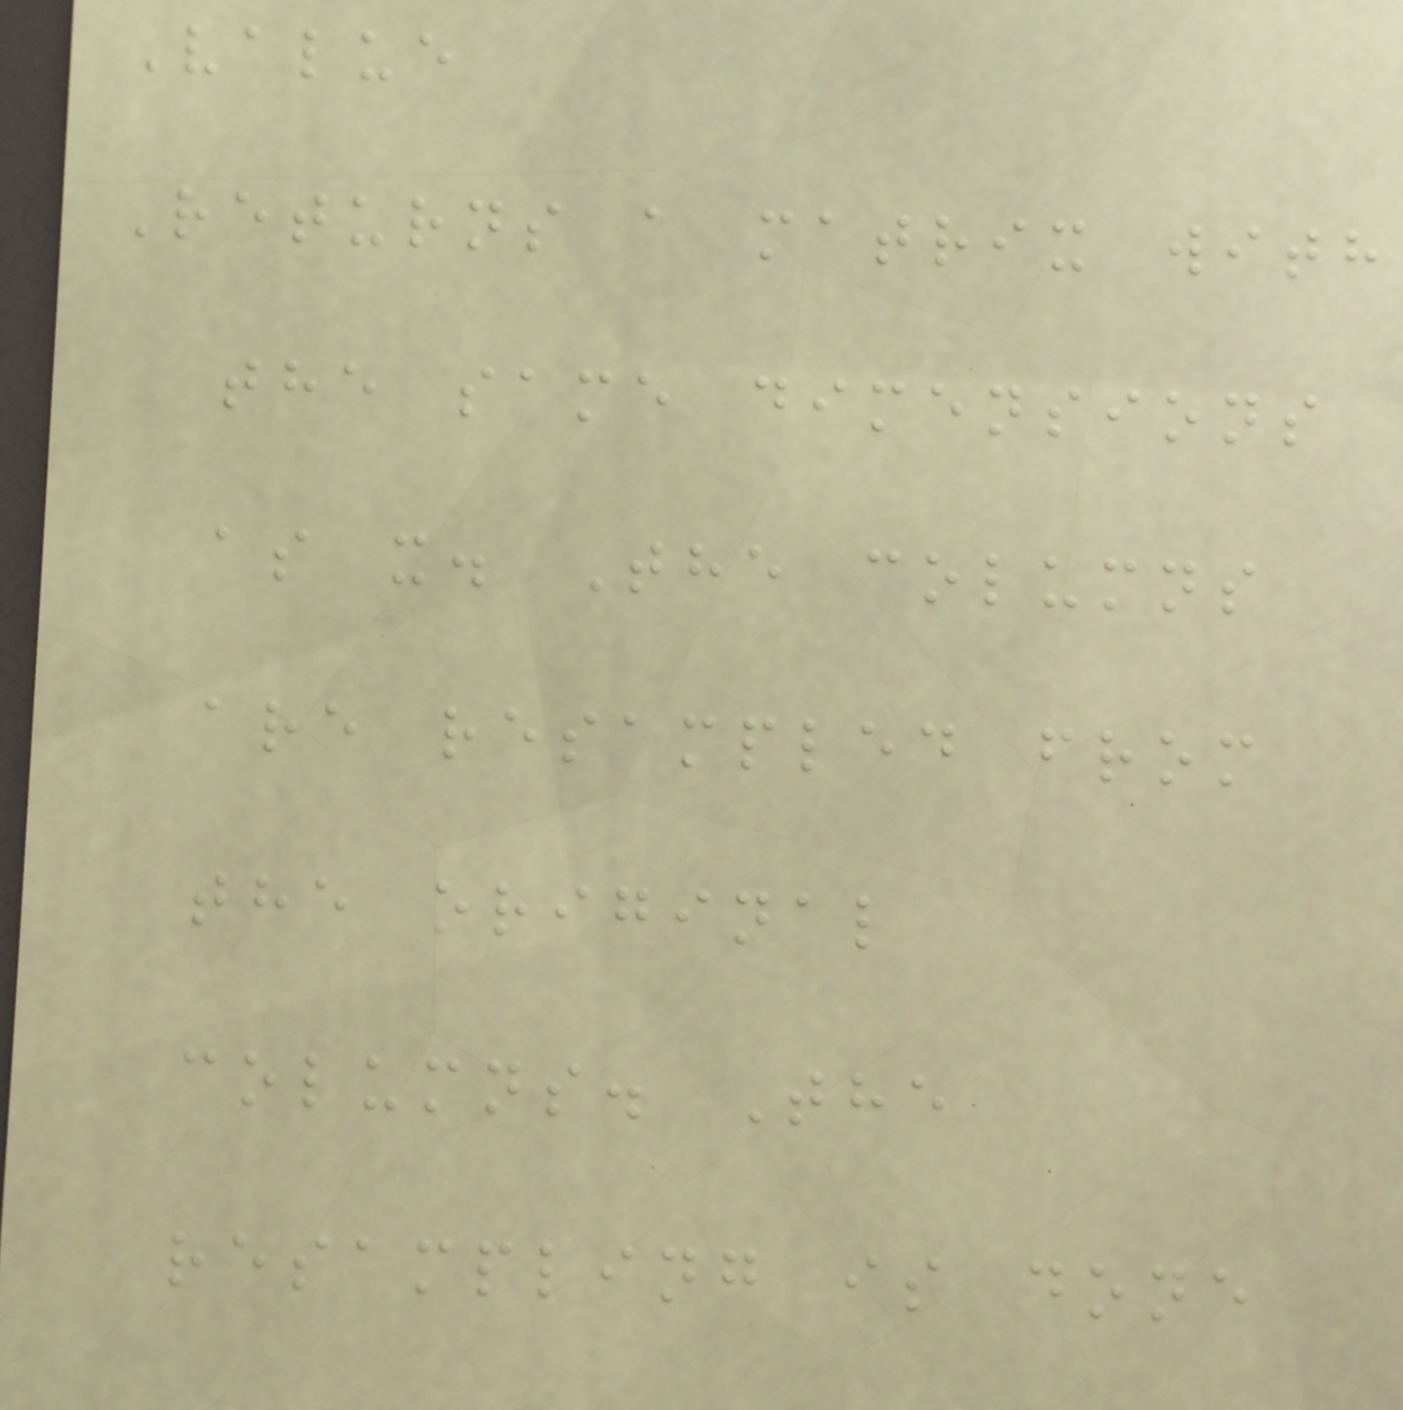Value
Returns a matrix with
the same dimensions
as x. The columns
are resampled from
the original
columns. The
resampling is done
